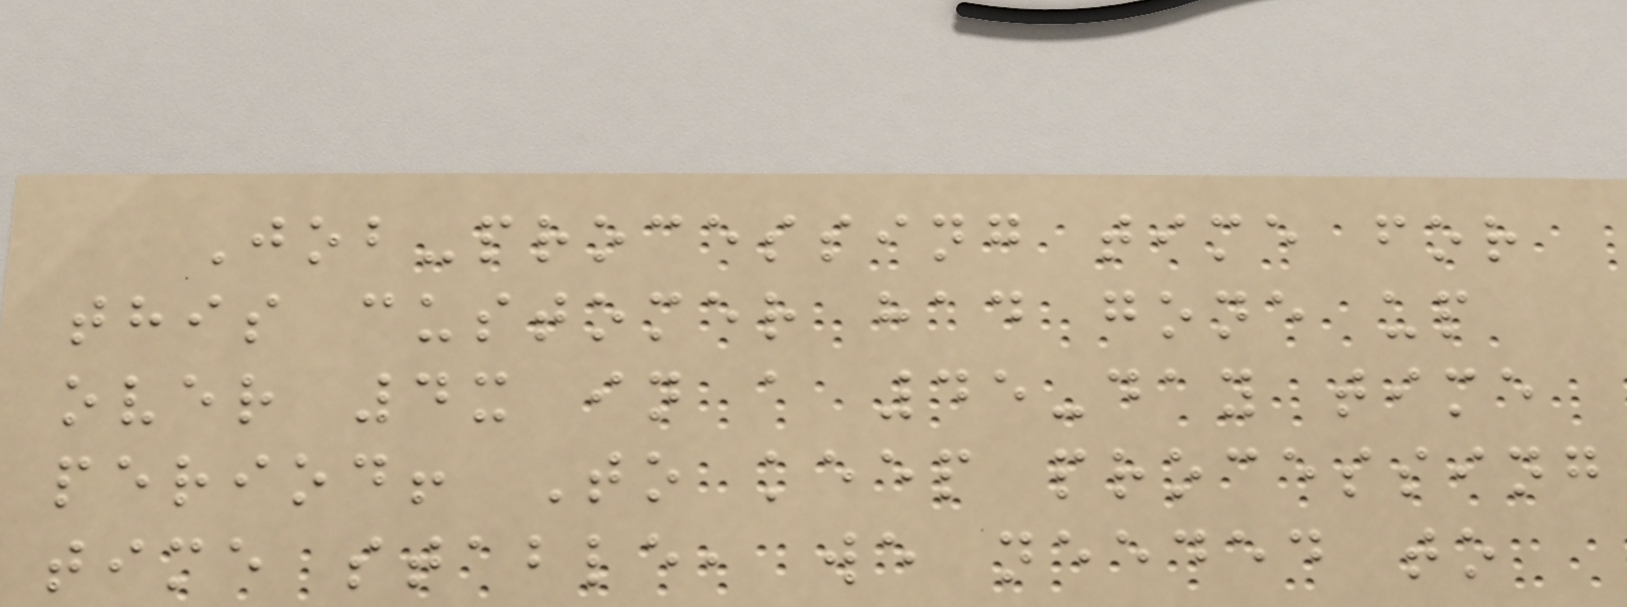Job-processing time for
this customer had gone up
over 4x in a 45-day time
period! To keep processing
time stable, we needed to
